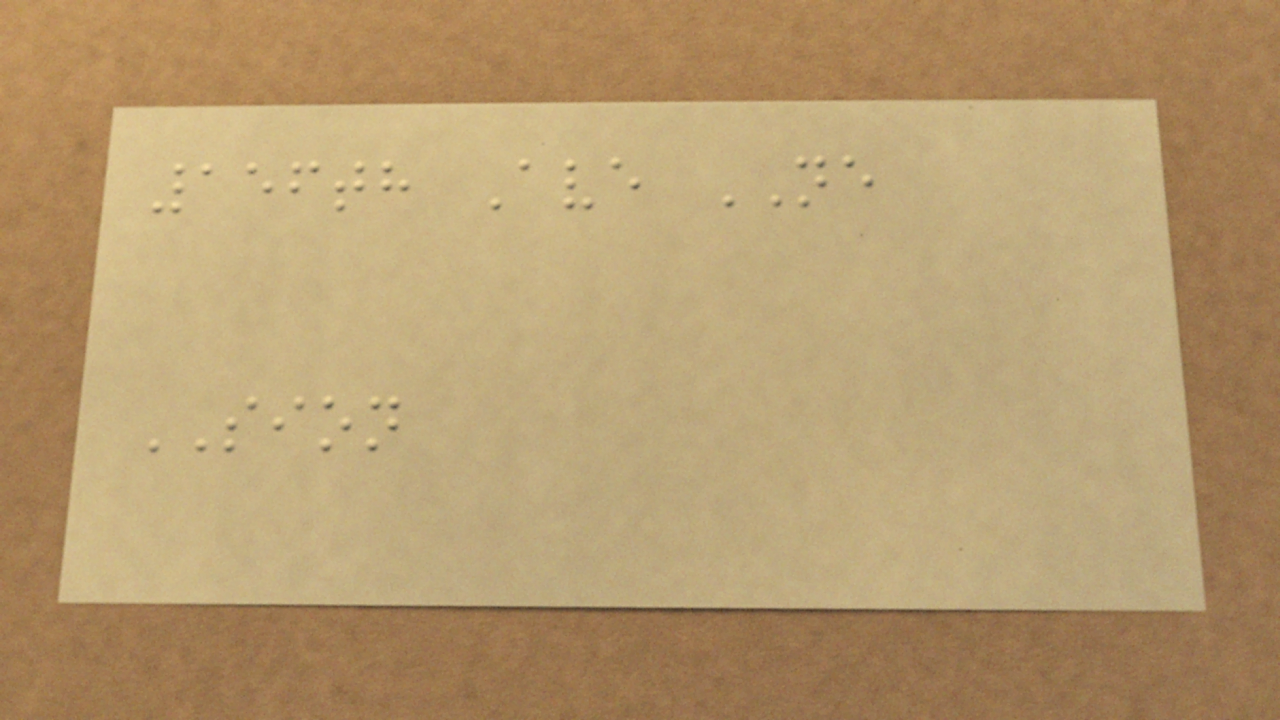156th Ave NE
SION
